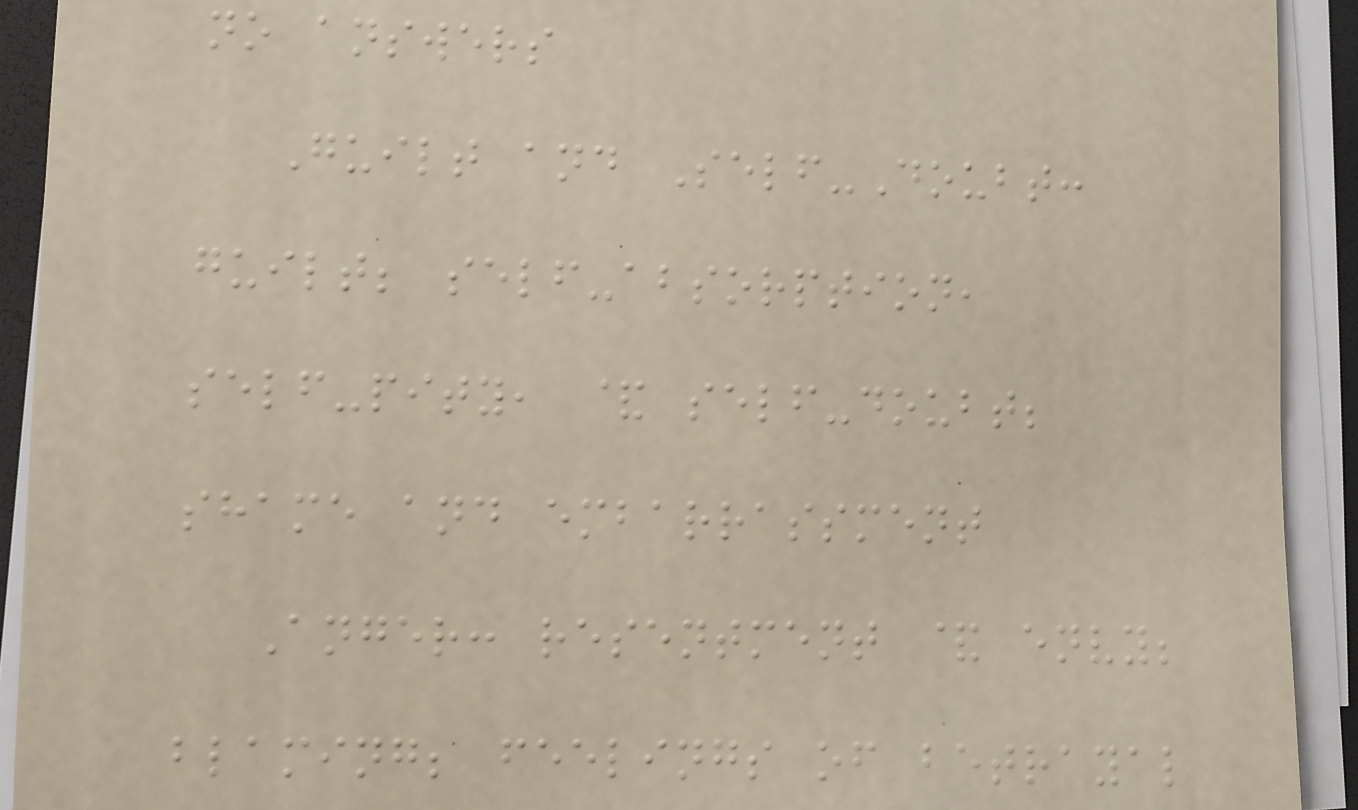no answers
Guilt and Self-Doubt:
guilt; self-absorption,
self-pity, & self-doubt;
shame and embarrassment
Anger: resentment & envy;
blaming; feelings of betrayal
